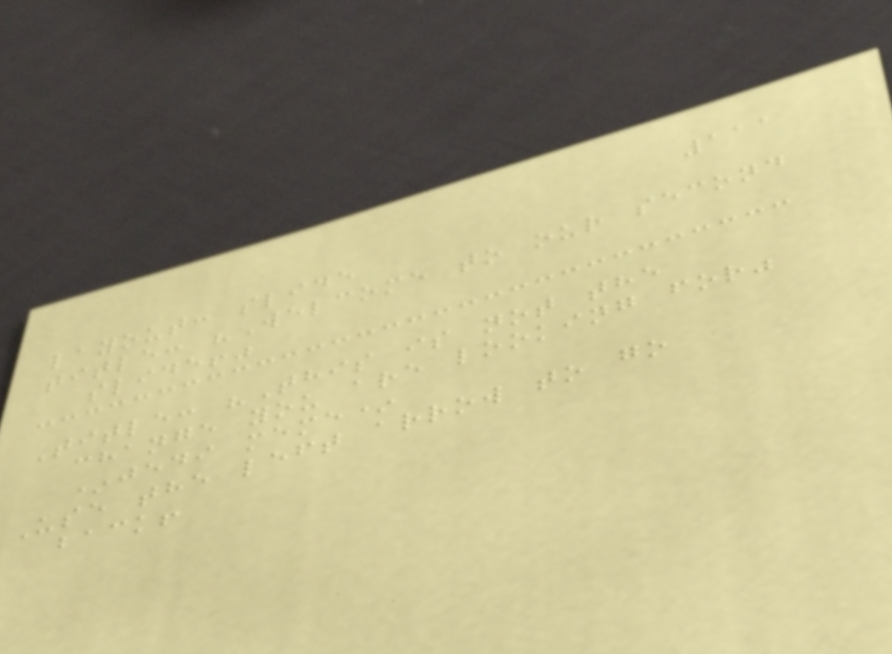111
layout: slide
title: "Welcome to our second
slide!"
Title: "This is not the
change you are looking for"
*jedi meme*
Use the left arrow to go
back!
